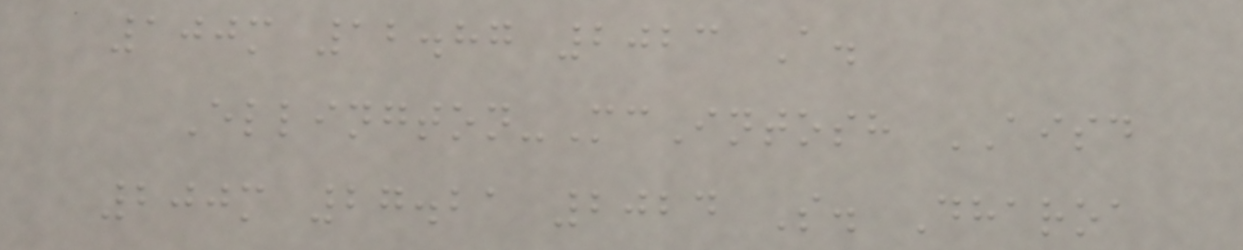100m 12.87 2023 A.
Ellington-McIntosh AISD
200m 27.21 2024 S. Dharoa
